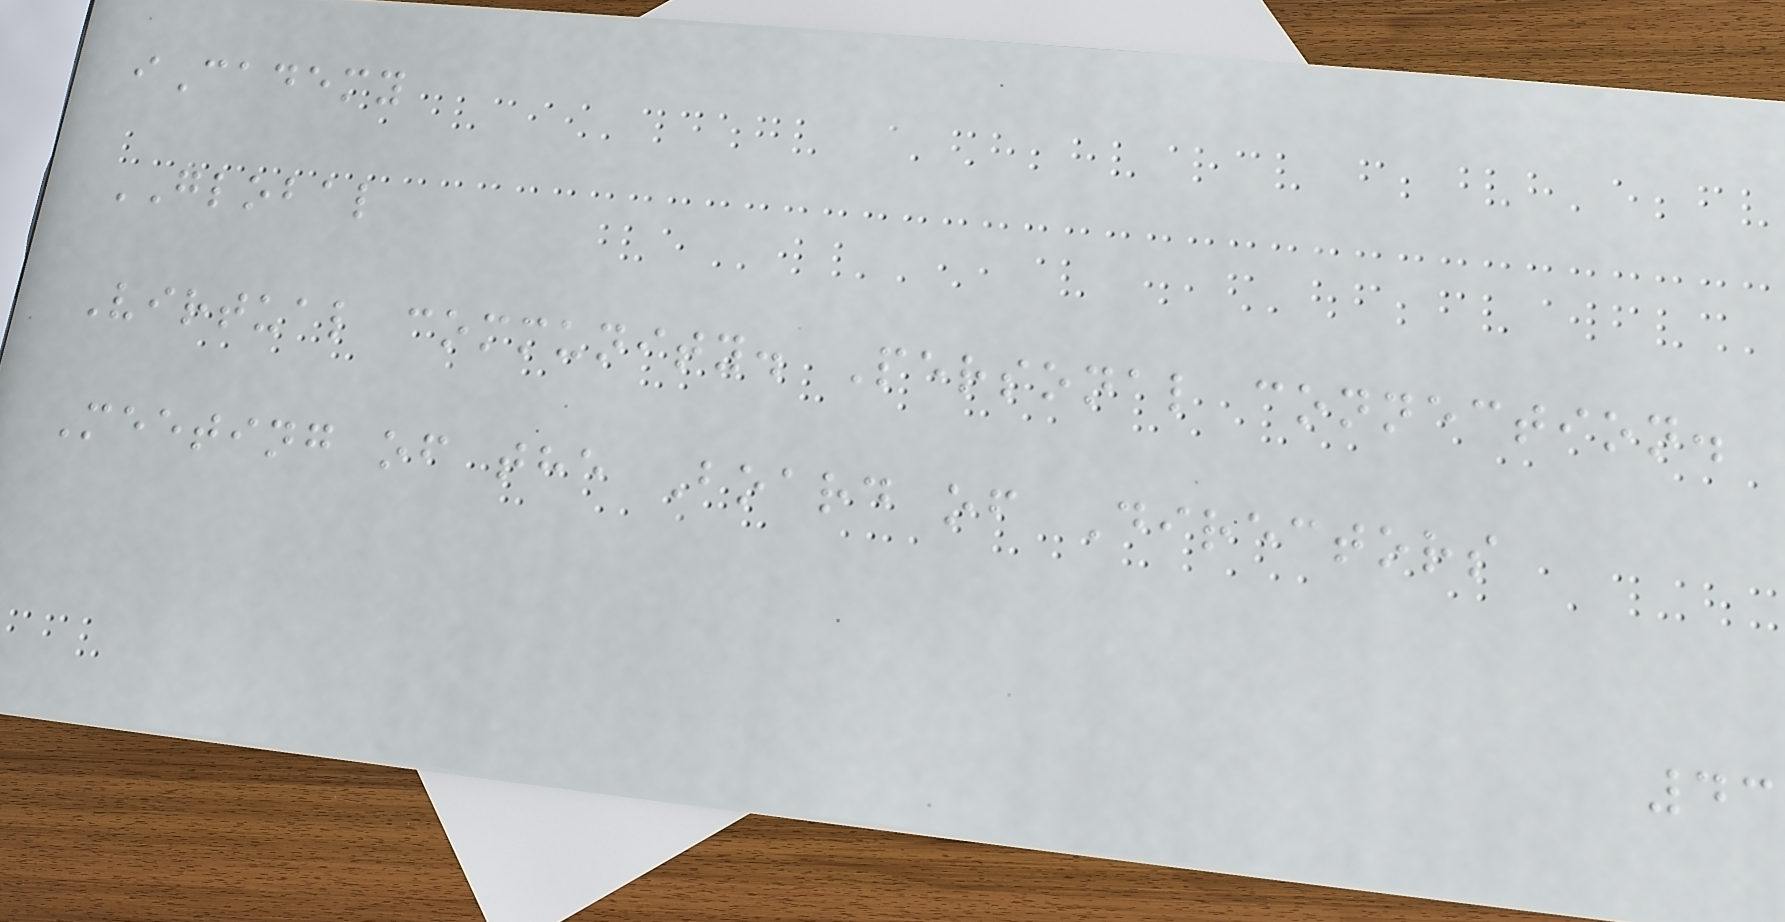iCademy
GLOBAL
Virtual community. Personal connection.
Meeting of the Board of Directors
43
